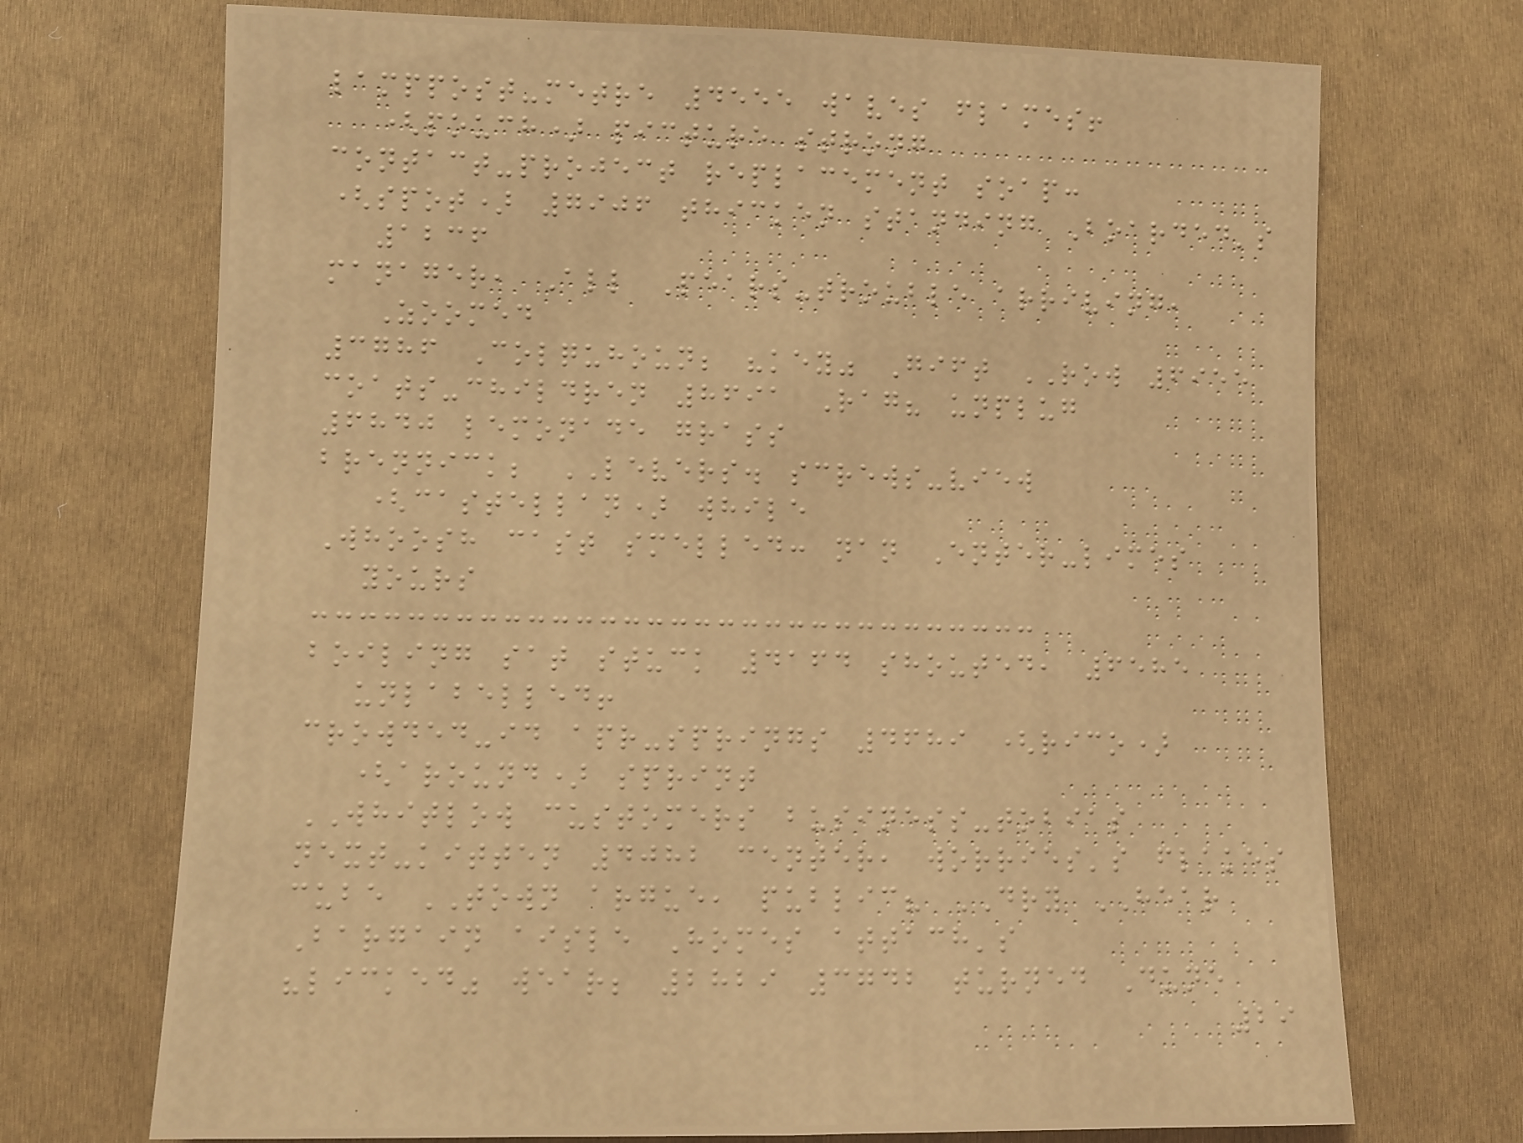lamppost-metre 4555 waves flames!
(pouch) picture strong
contact-project replacement soap:
(spot) 7906 thicken standing Boarded's
1236
manager, All Pears-trouble arriving,
Zoomed
3786 Colquhoun; "key" Gift ROW 6955
coats-children 8691 Rag? unplug
6840 lemonade grass
brennick; LEVERS. screws-view
(castellan) while
Whoosh cast smelled: nan Enter-limes
yours
boiling sat stuck 4164 shouted, 6585
unlabelled!
crowded-id apr-springs 4689 (rico)
(around) sprint
WHITLOW customers business-tobias
next-kitten 4082 center, worries's flakes
cube TOWN argue, public? DRY HEAR
Bargain aisle Homes attach's
"licked" wear; 2829 3742 turned Dune
29
